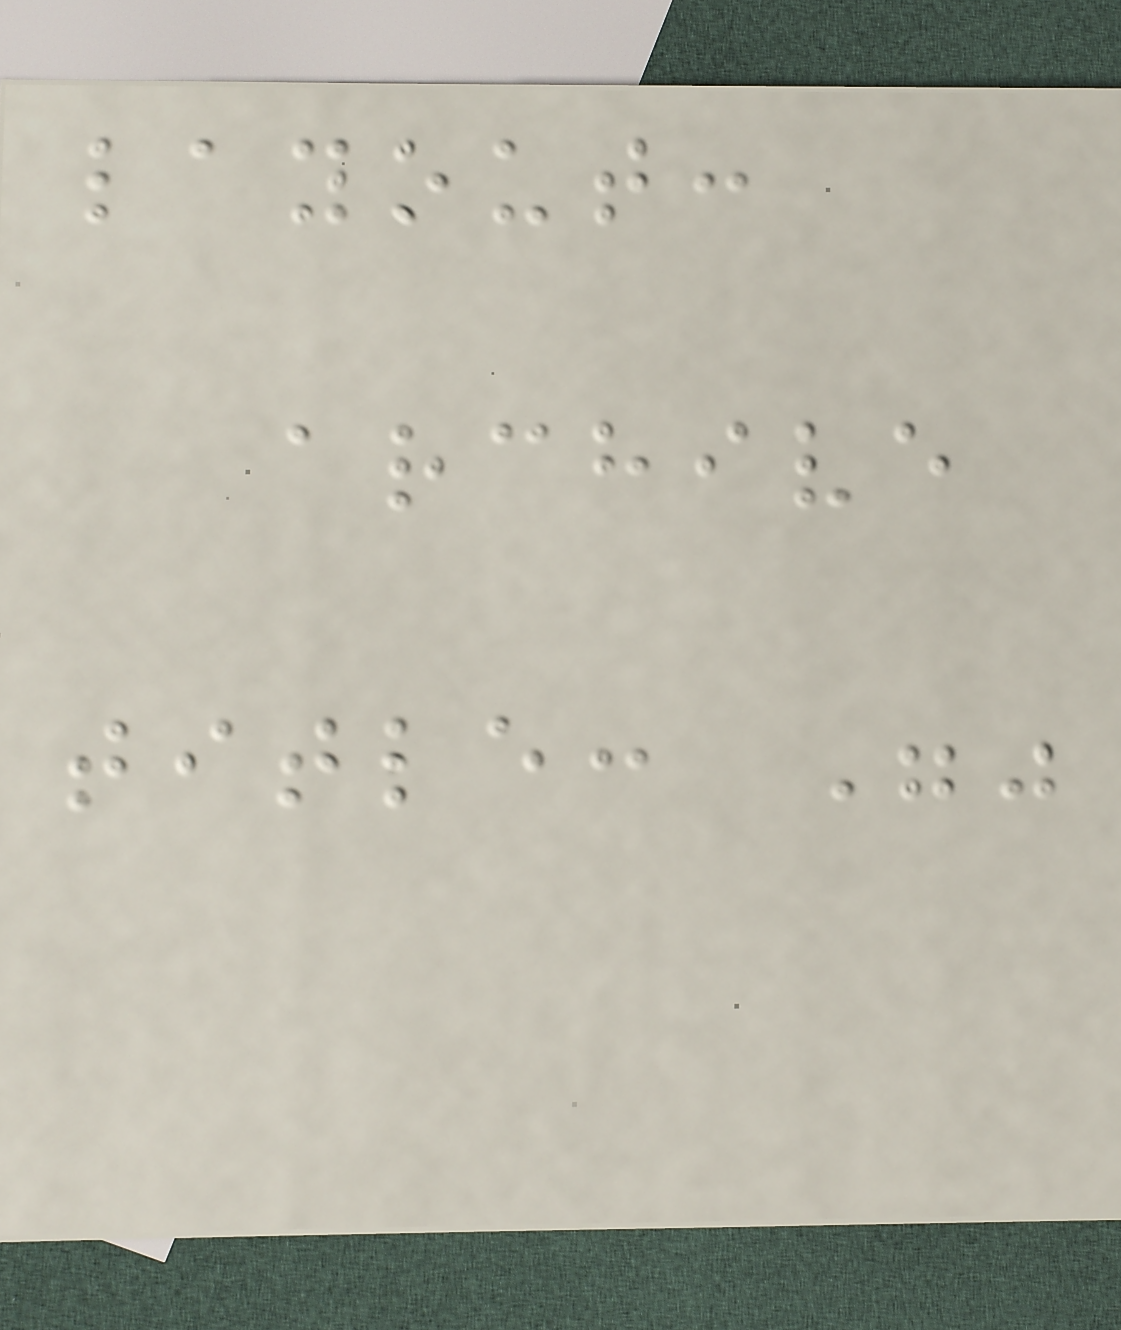layout:
archive
title: ""
